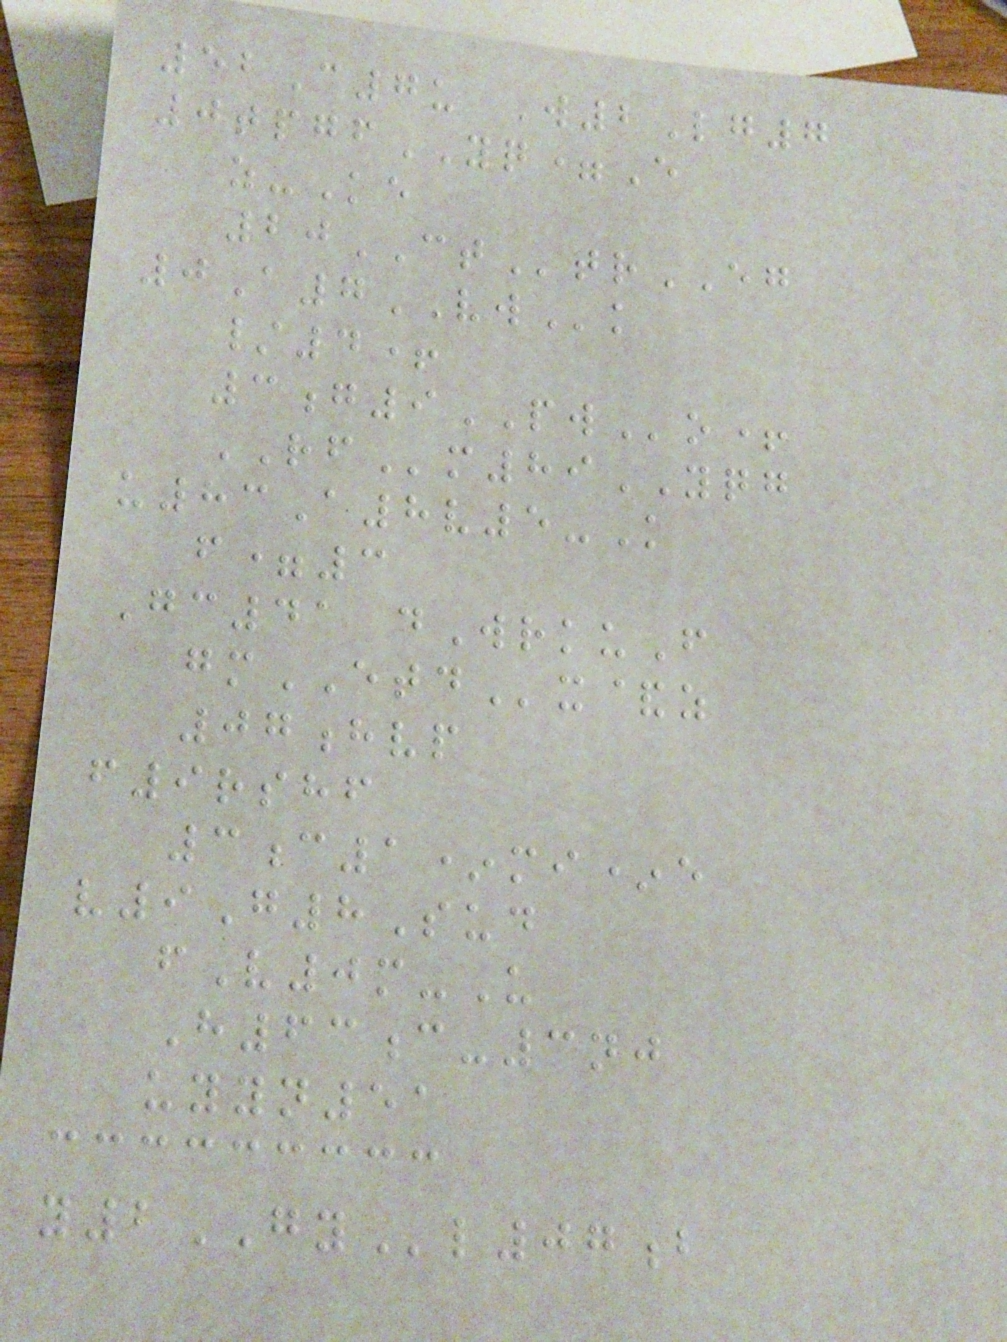52C7u W2Lg7
0tpgfYQ=E
z-Ke
20CTtrEG
0A7VWk
/4+
3g9PWo+
RFm89YQG
u83A8v5-K
f=3
Gc41 dWrkuF
gmETDx&z
07hvp
f9rshf
3c1*mi*e
v9G8Sud
fV0m-U
H63c-3nj
uyyn51
y2GYl07b
